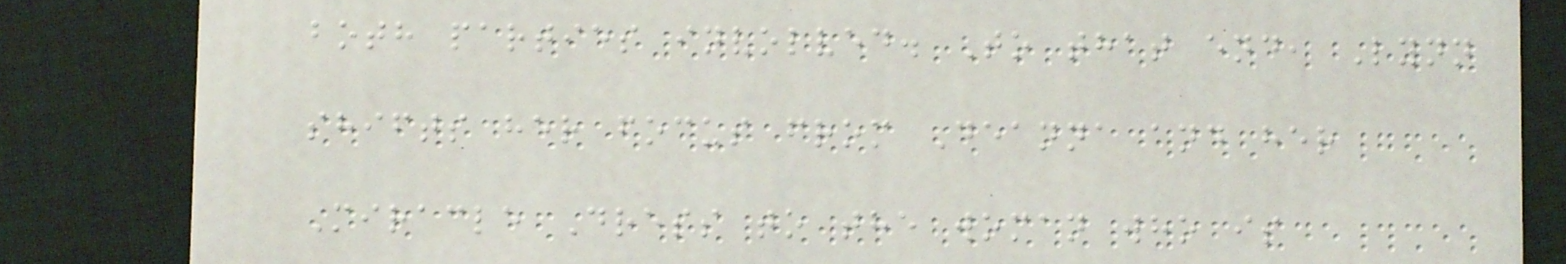both parties involved. To that end, Lynn
shifts her focus from Deanna and her
Miracle Dress to the woman who is
